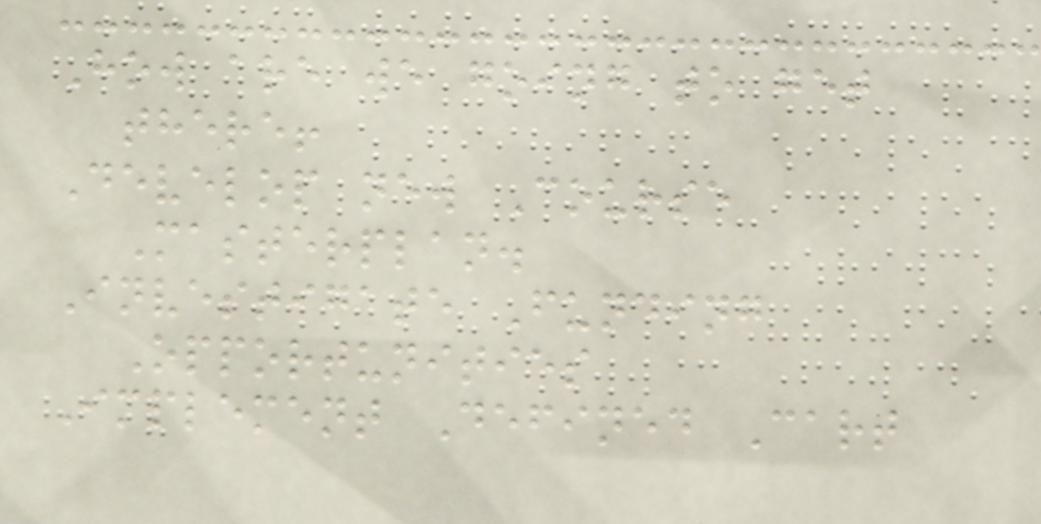How are we going to get
there!
Develop new Course
Masterplan.
Investigate Funding
Opportunities
Implement Defined Cart
